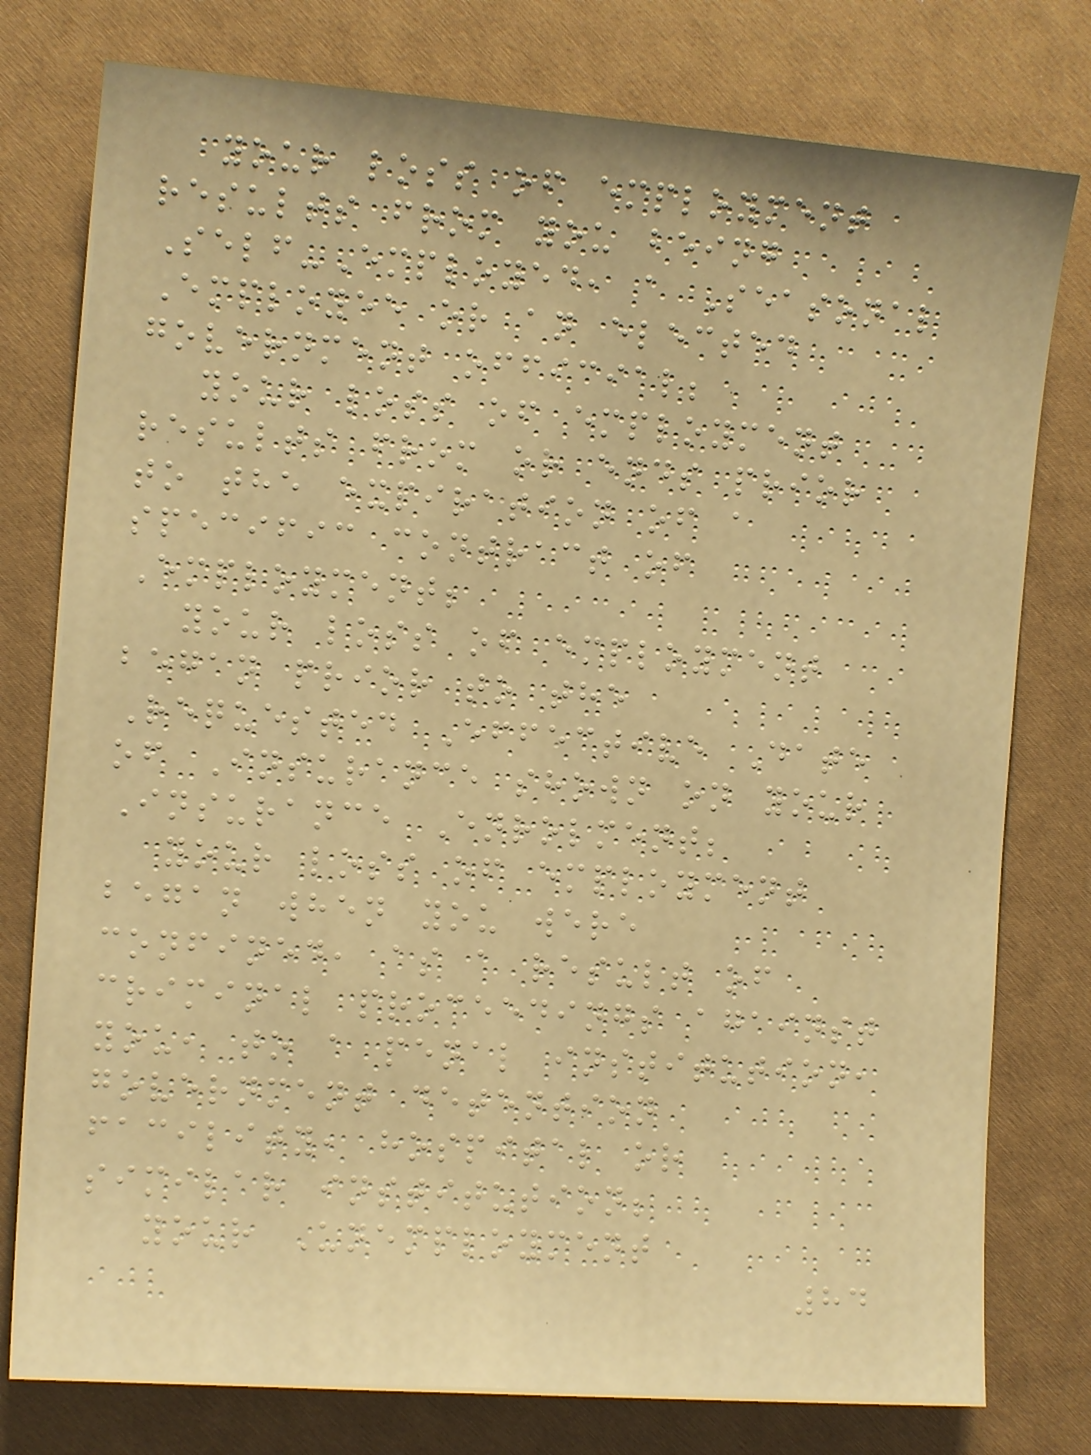your loss of employment
results from you being
Self-Employed, a Seasonal
Employee or an elected
government official;
your loss of employment
results from or ends prior
to the expiration of a
specific contract of
Employment;
your loss of employment
began prior to the
Requested Effective Date
of Insurance shown on your
Insurance Enrolment;
your loss of employment
began when you were
confined, as a result of
criminal proceedings against
you, to a penal institution,
government detention
facility, hospital or
similar institution;
your Unemployment
84
